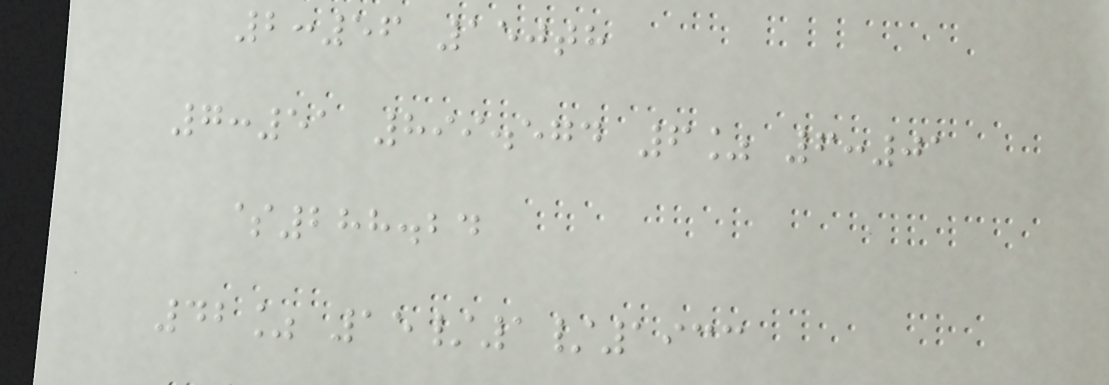2:56 150th
7:51 899.574 6% 6:01
$288.24
42% 15/1/1933
